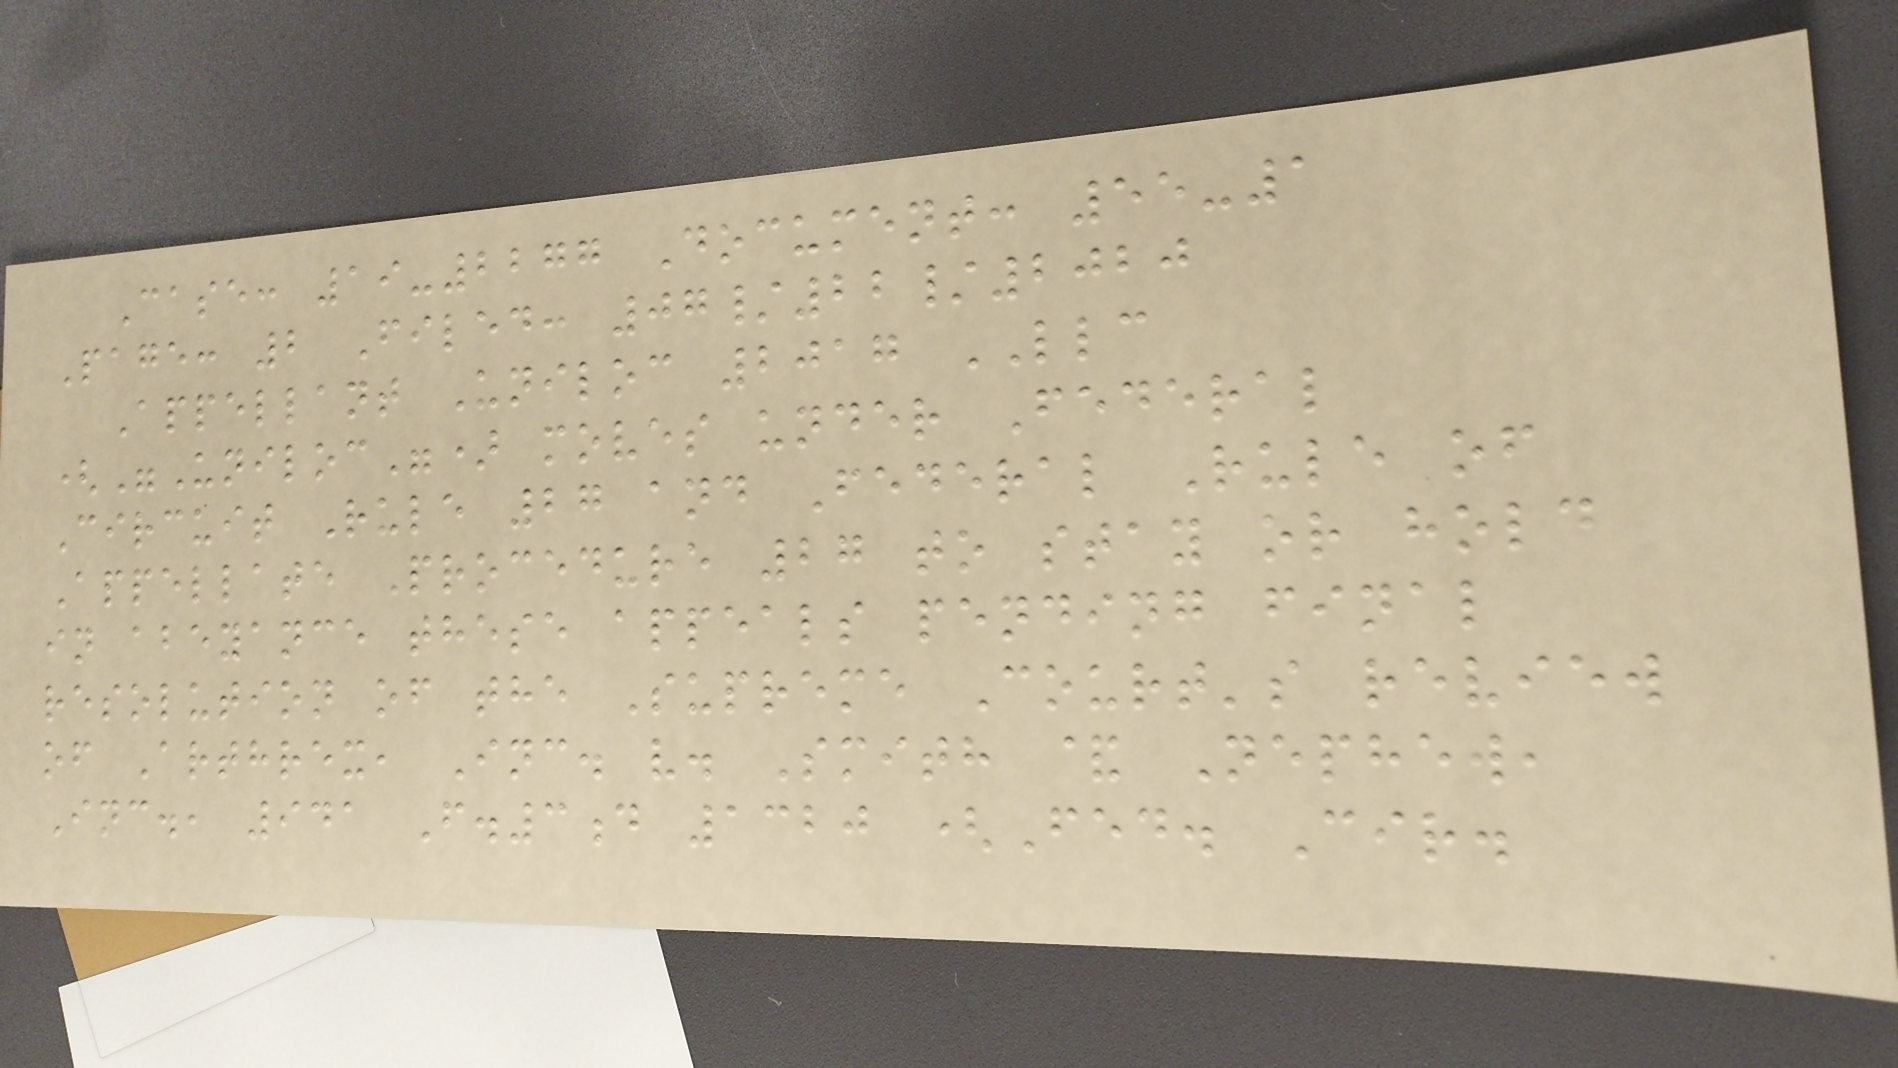Case: 19-2277 Document: 55-1
Page: 2 Filed: 07/22/2020
Appellant Uniloc 2017 LLC
("Uniloc") moves under Federal
Circuit Rule 27 and Federal Rule of
Appellate Procedure 27 to stay or hold
in abeyance these appeals pending final
resolution of the Supreme Court's review
of Arthrex, Inc. v. Smith & Nephew,
Inc., 941 F.3d 1320 (Fed. Cir.
